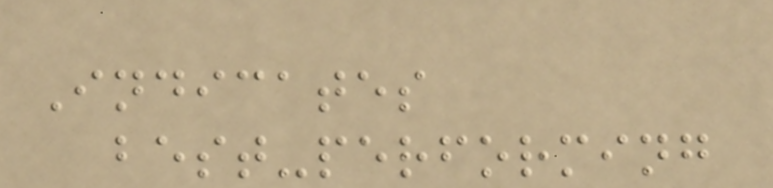Indicates
best-performing
